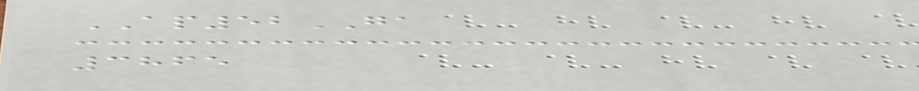AP52GA
3865
